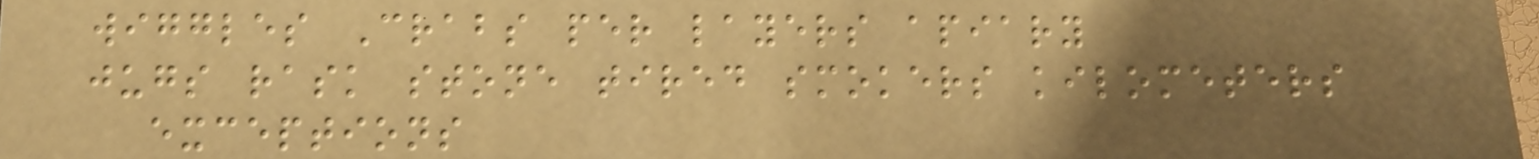wiggles Crabs per layers apiary
jugs rask stone tired smokers kilometers
exceptions
